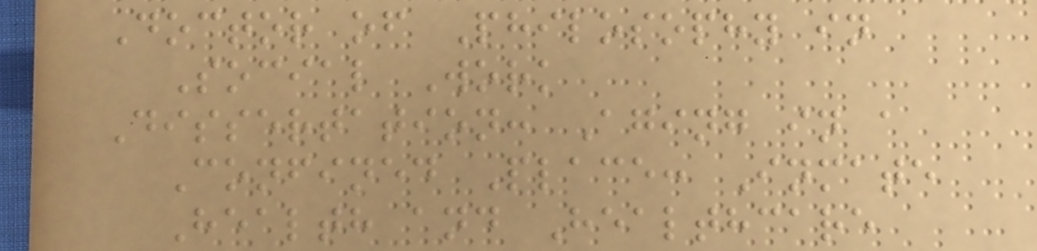Doctor of Philosophy in
Social Work
Dissertation: Aging in a
Confined Place: Inmate
Health and Healthcare
